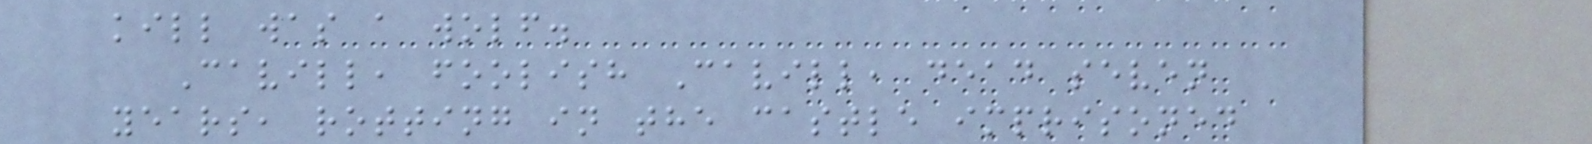kill was a wolf.
Cavill, foolish Cavill, dead seven
years, rotting in the castle imprisoned
